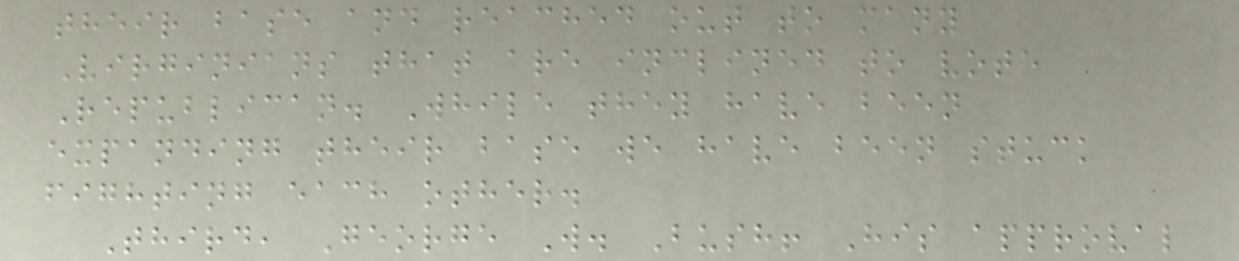their base and reached out to many
Virginians that are inclined to vote
Republican. While they have been
expanding their base we have been stuck
fighting each other.
Third, George W. Bush! His approval
